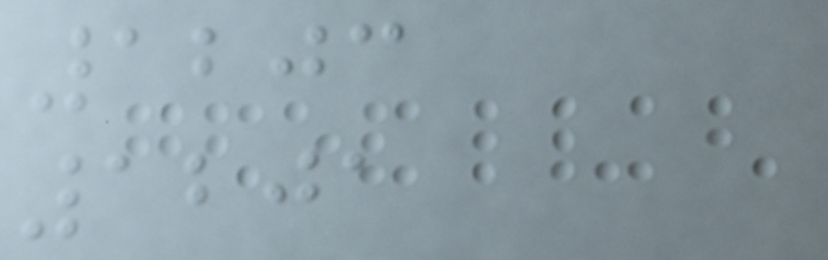1203
1201
